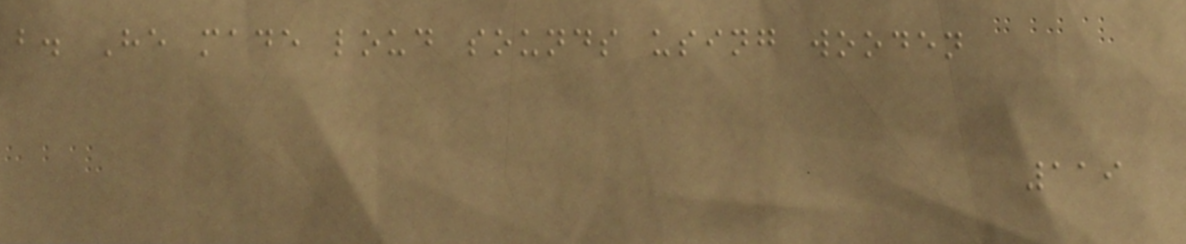b. He made loud sounds using wooden
119
